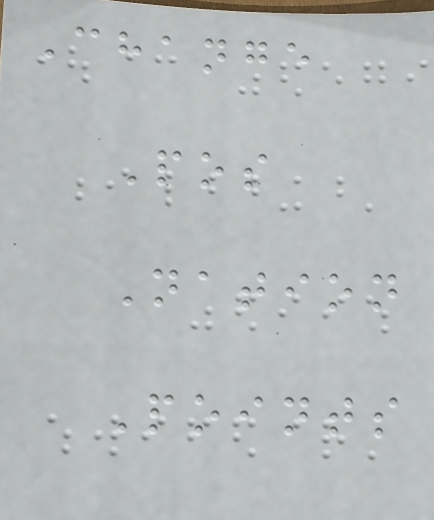Change
Pos
Nation
Points
